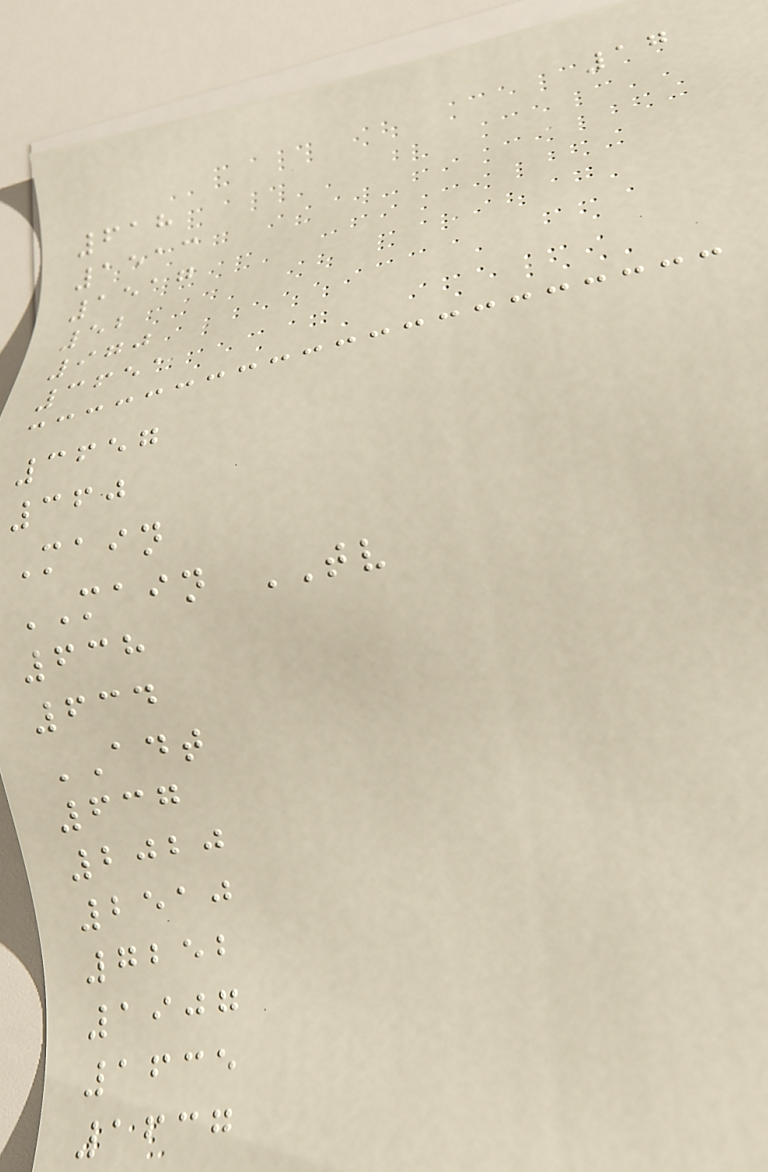17
618
1513
1517
52
970
3651
3657
360
Main
MAIN TV
638
634
ADT
637
2020
2510
7252
1907
1635
1637
